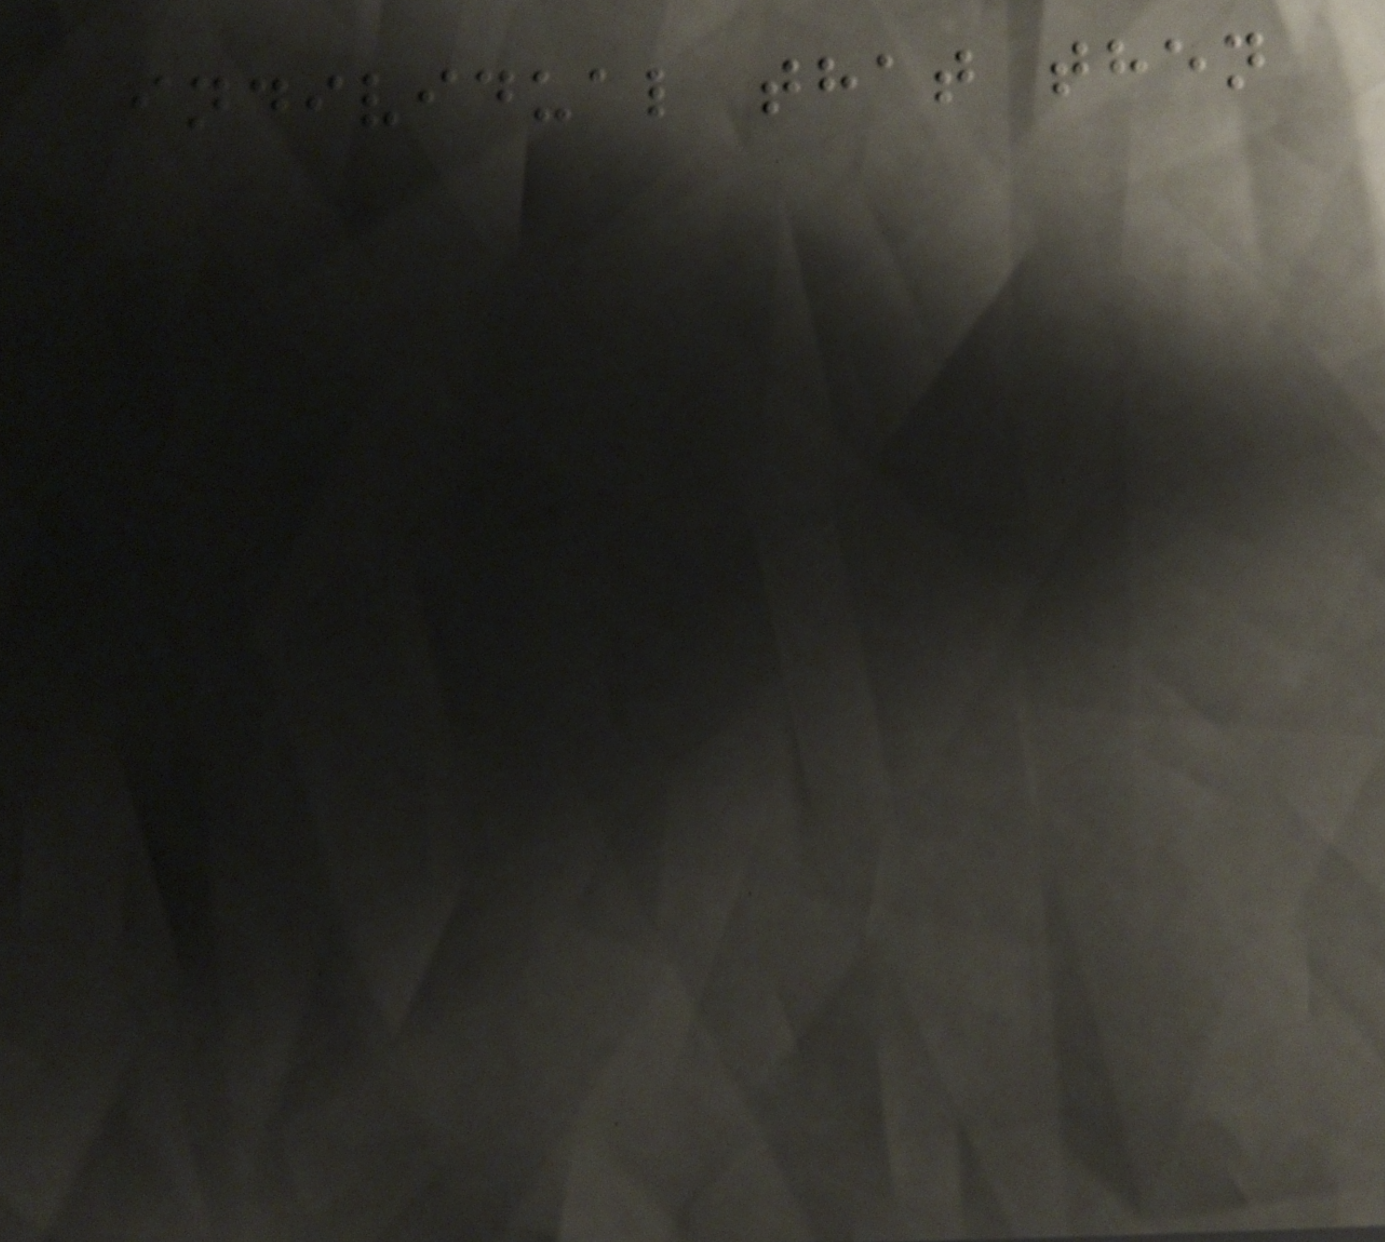individual that then
